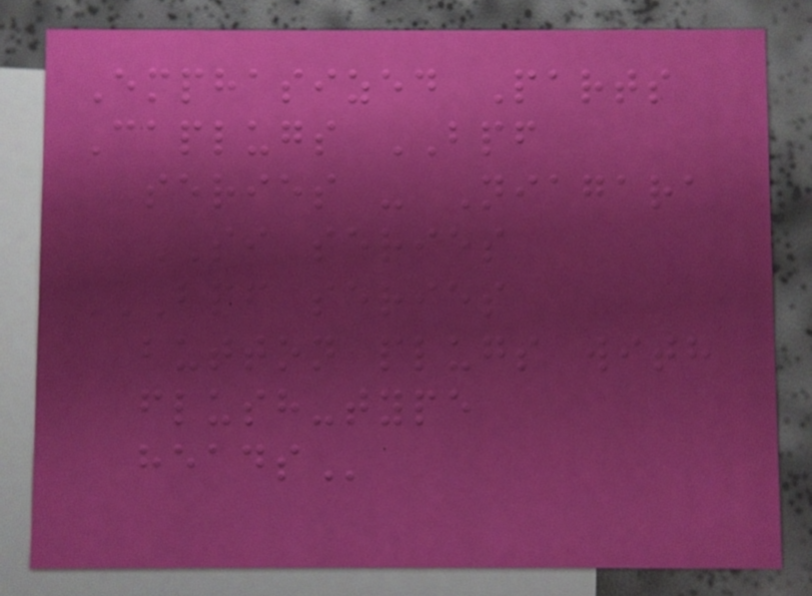Emphasized Parts
Caplugs BPF
series - Niagara
SI series
BPF SERIES
BUTTON PLUGS WITH
FLUSH-TYPE
HEADS
